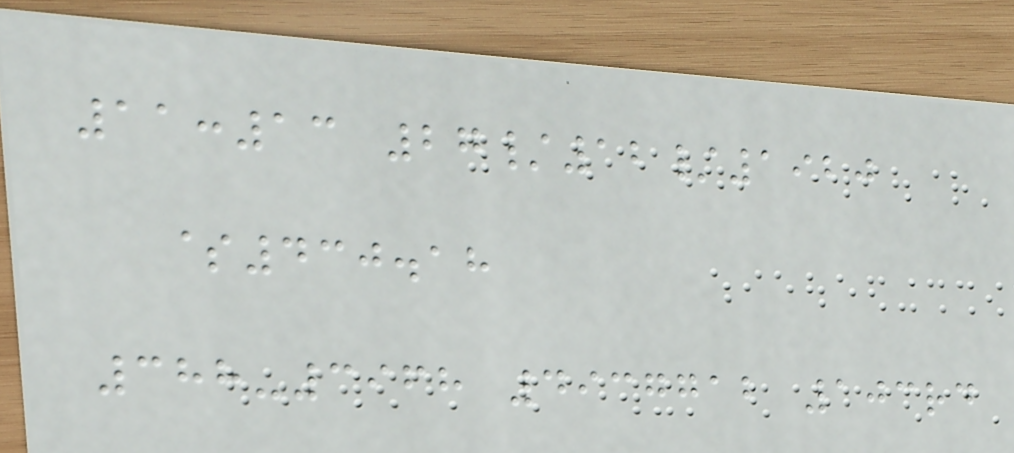11:13 27/12/1920
$430.18
388-3968 4937712 103rd
